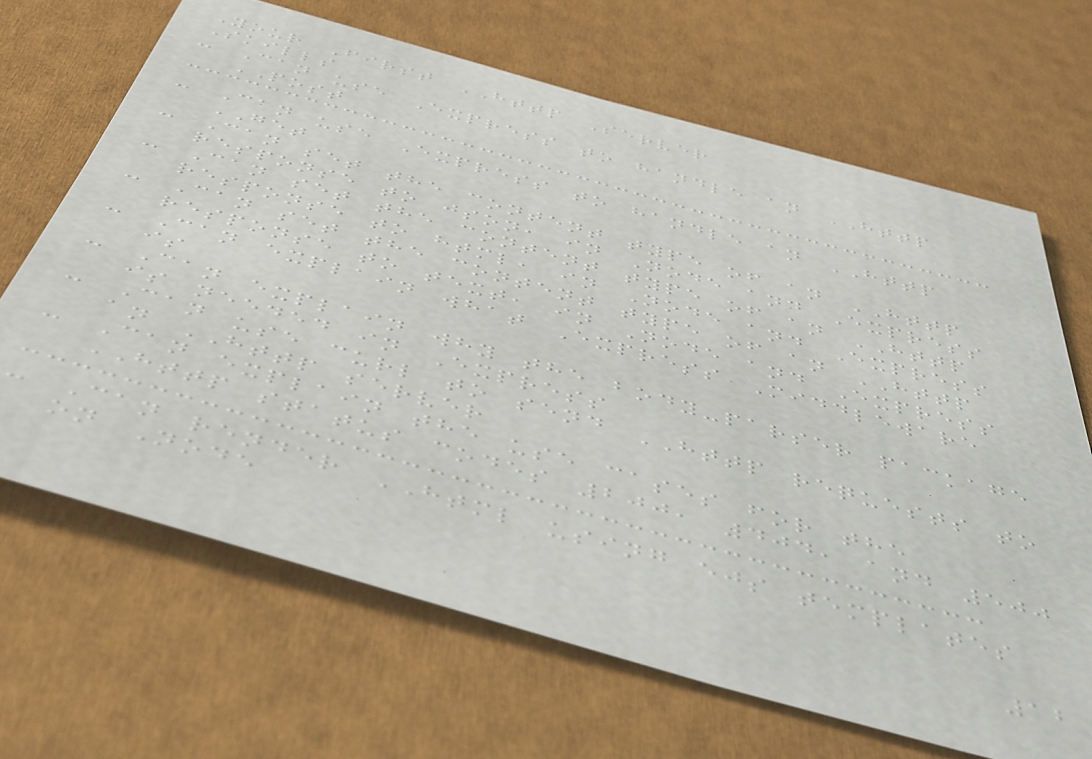Your First HTTP Server
Skills
- Can use Express to handle an HTTP
POST
- Can use Express to handle an HTTP
GET
- Can set the content type of an HTTP
response to json, in Node and Express
- Can set the content type of an HTTP
response to html, in Node and Express
- Can set the content type of an HTTP
response to text, in Node and Express
- Can explain what Express Middleware
is
- Can explain why the body-parser package
is needed in Express
- Can use curl to send HTTP requests to
an HTTP server
- Can explain the use cases for the
HTTP status codes 200, 404, and 500
- Can render HTML using ejs templates
on Node
12
